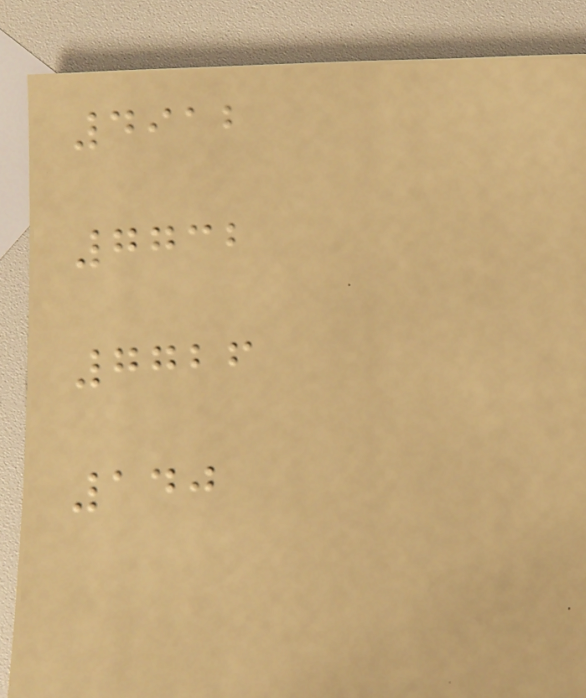4912
7732
7726
140
